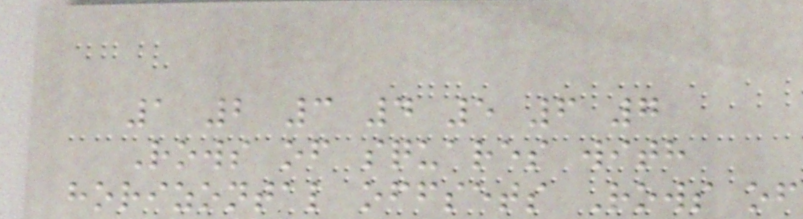1 2 3 4 5 6 7
Rows of squares with
horizontal offsets Rows of
